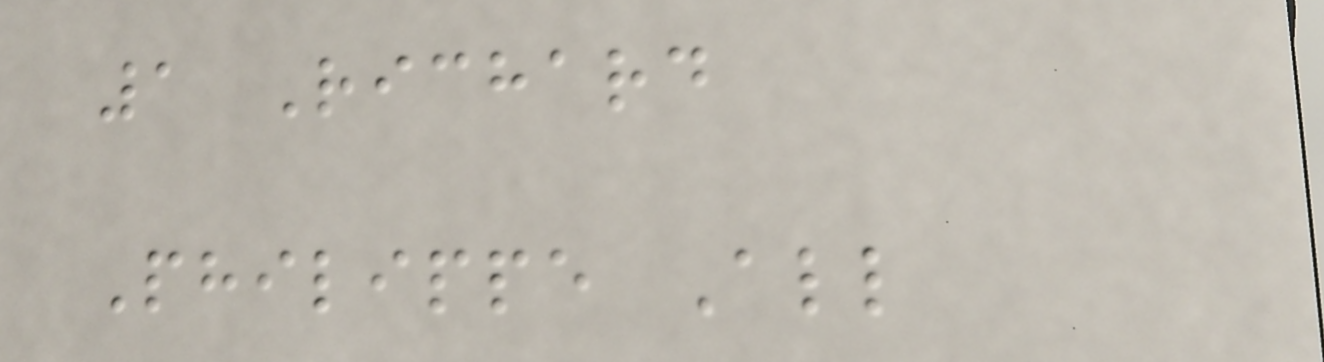1 Richard
Philippe All
